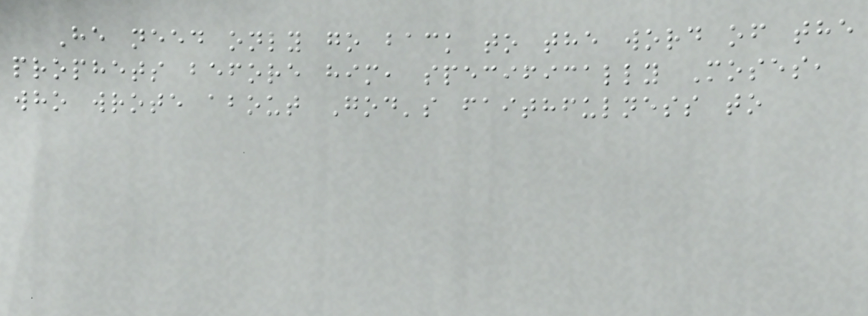He need only go back to the word of the
prophets before him, specifically Moses,
who wrote about God's faithfulness to
